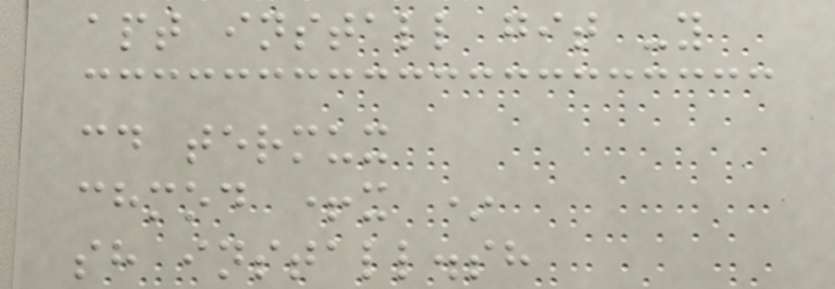apt install git -y
cd termux
chmod +x *
sh install.sh
